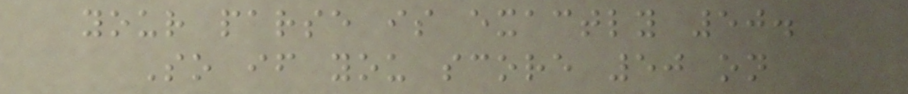your parse is exactly 50.
So if you score 50 on
